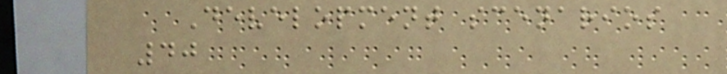Development scenarios
40
